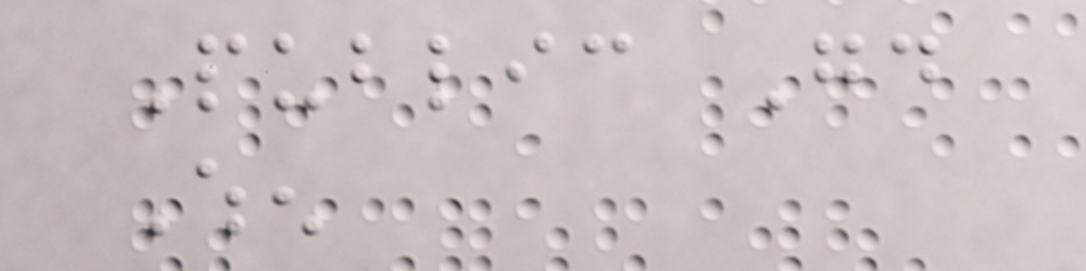Public Good
When
